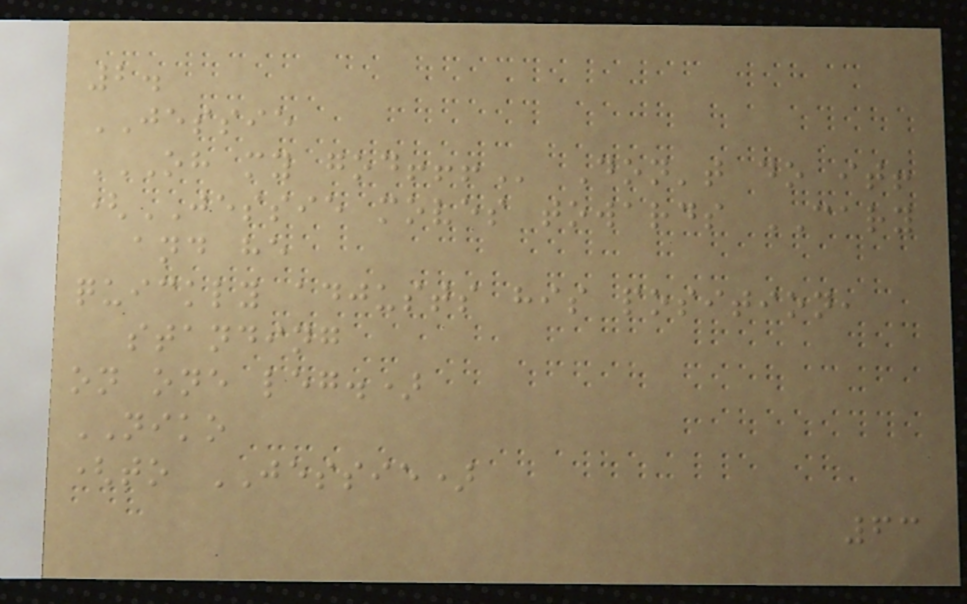2.
JESSIE
OH MY GOD!!! Don't do it!
(JESSIE moves towards CARY
and he
quickly adjusts his position,
standing
on one leg.)
NIKO
(to JESSIE)
63
